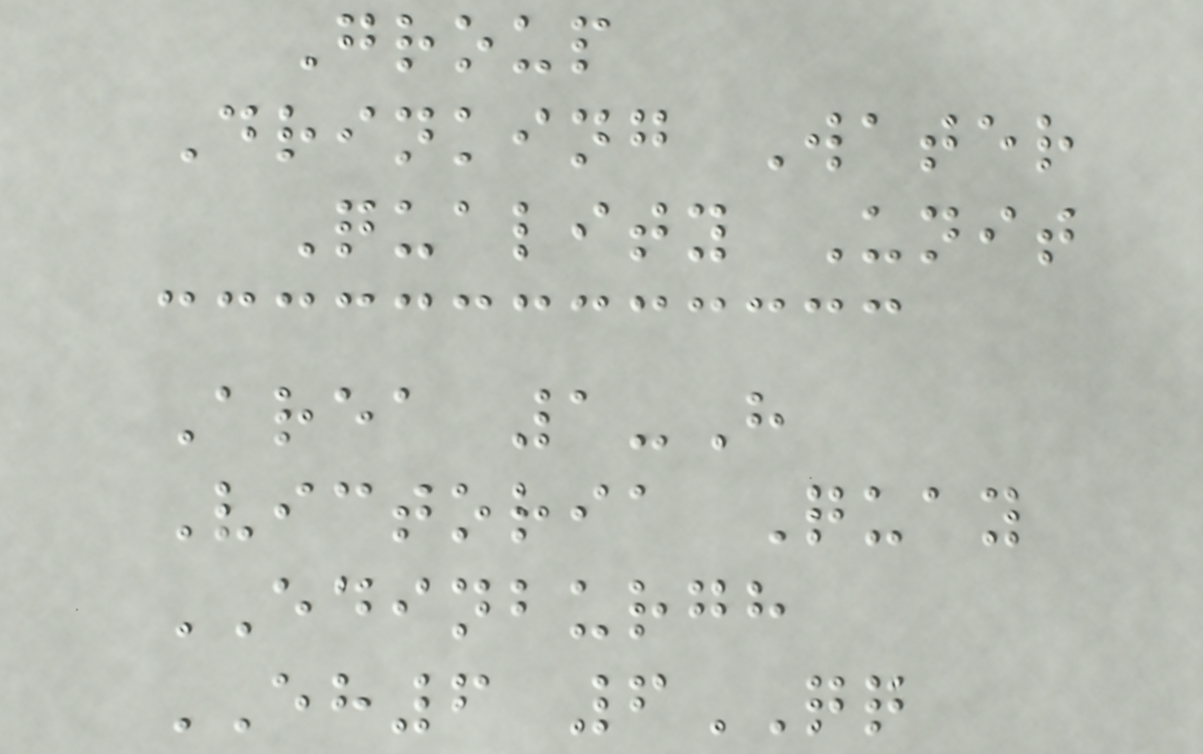Group
Drinking Water
Quality Unit
Area 1-H
Victoria Quay
EDINBURGH
EH6 6QQ
